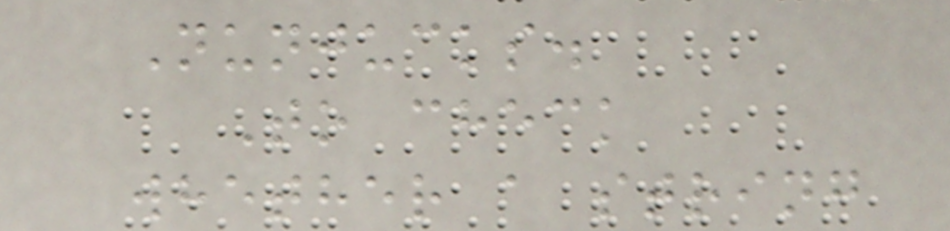Nunjucks.
To check
whether a string
